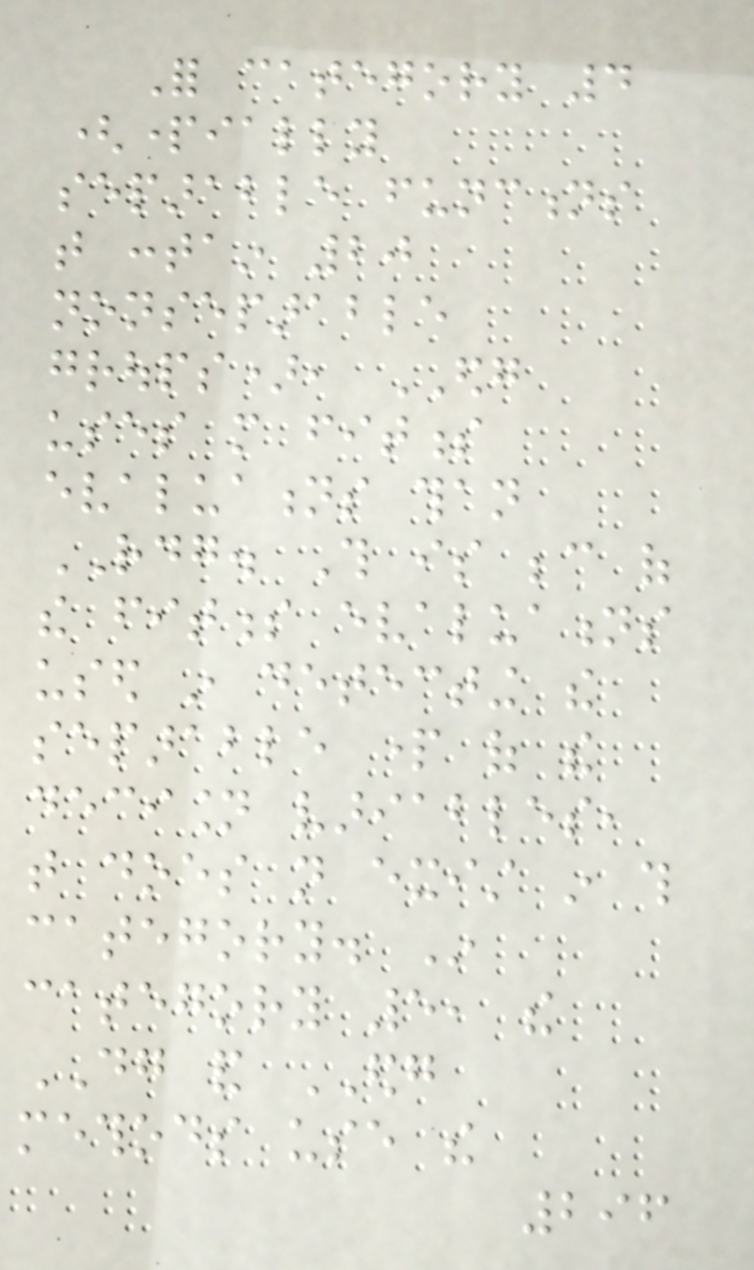For category 4
(partially
separable functions
that contain 20
nonseparable
groups), EDG
uses more fitness
evaluations than
RDG. This is because of
the fitness evaluations
used in detecting the
separable part of the
decision variables,
that does not exist in this
category. In
category 5, the
DG and EDG
methods use the
296
